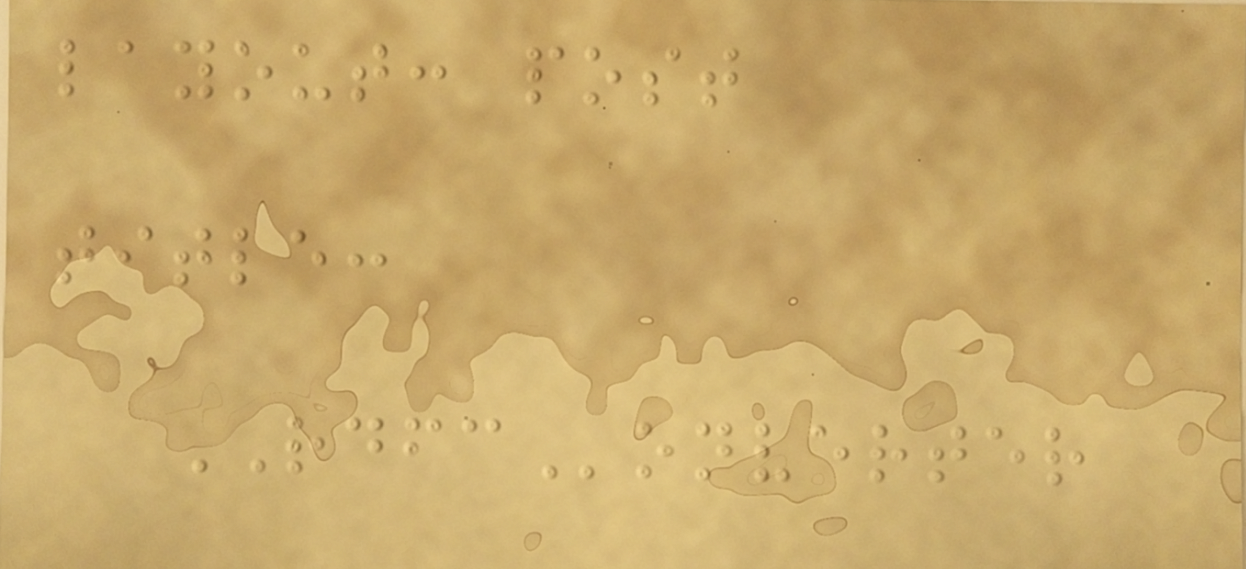layout: post
title:
RDFConverter
